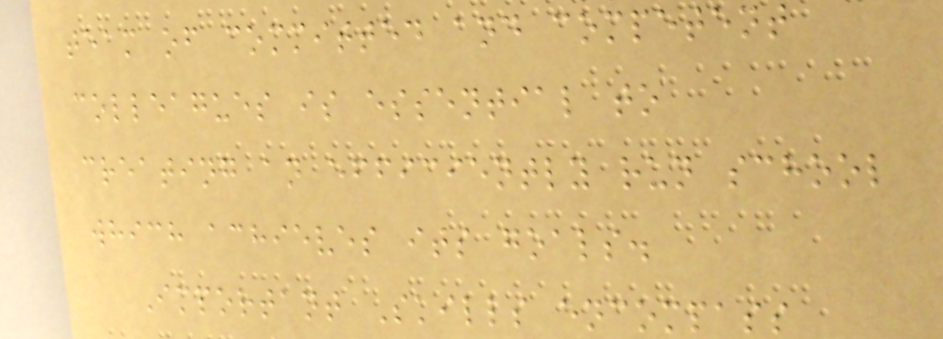team of committed and competent
colleagues is essential to
creating an efficiently run school
which achieves its goals.
Important Skills encompass
